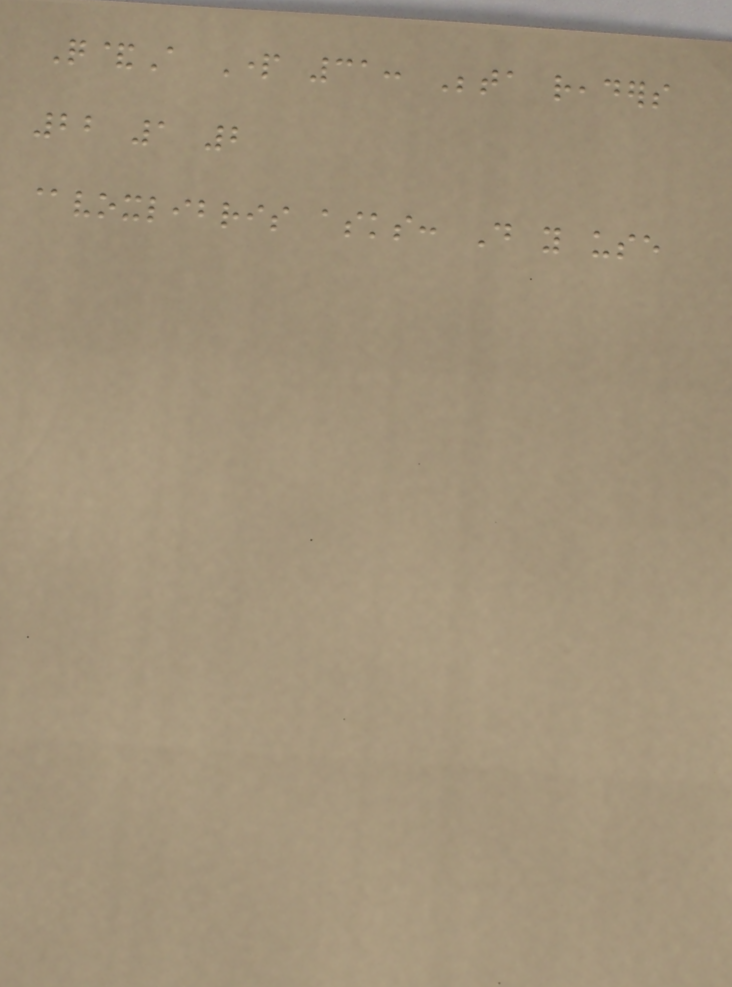Q&A Part 31: Beta readers
22 1 2
@voxlibris asks: Do you use
